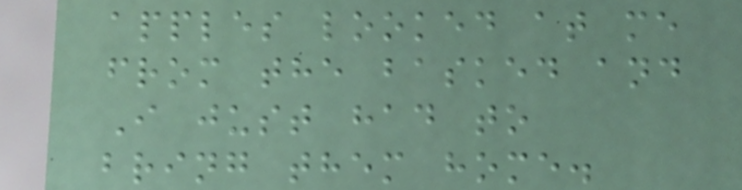apples looked at me
from the basked and
I just had to
bring them home.
